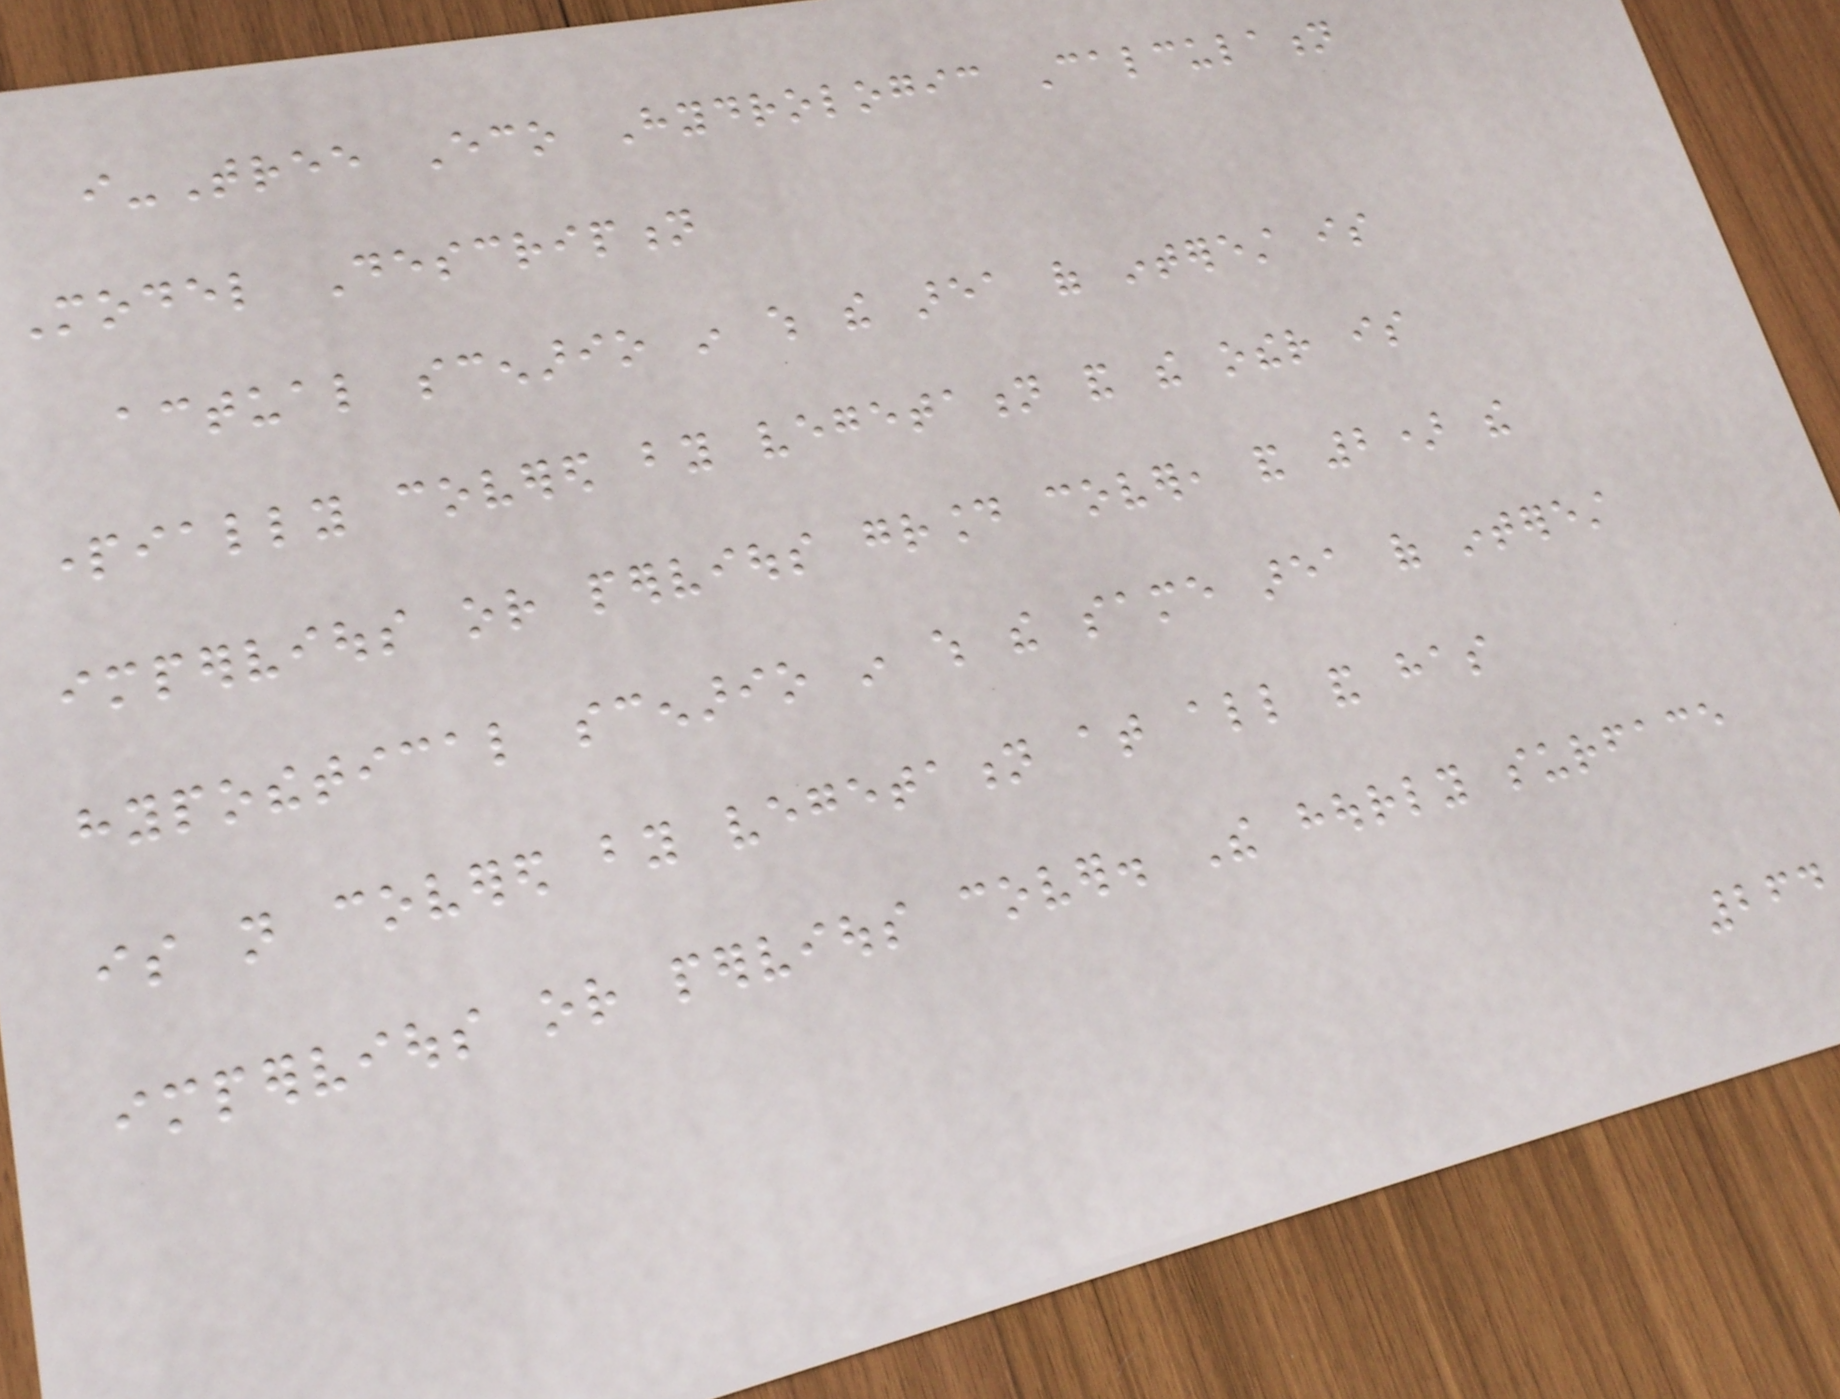i-Tree Eco Hydrologic Calculation
Model Description
actual scenario in which the area of interest is
partially covered by vegetation and the other is
impervious or pervious ground cover, and 2) the
hypothetical scenario in which the same area of interest
is not covered by vegetation at all and has
impervious or pervious cover. The hourly surface
264
